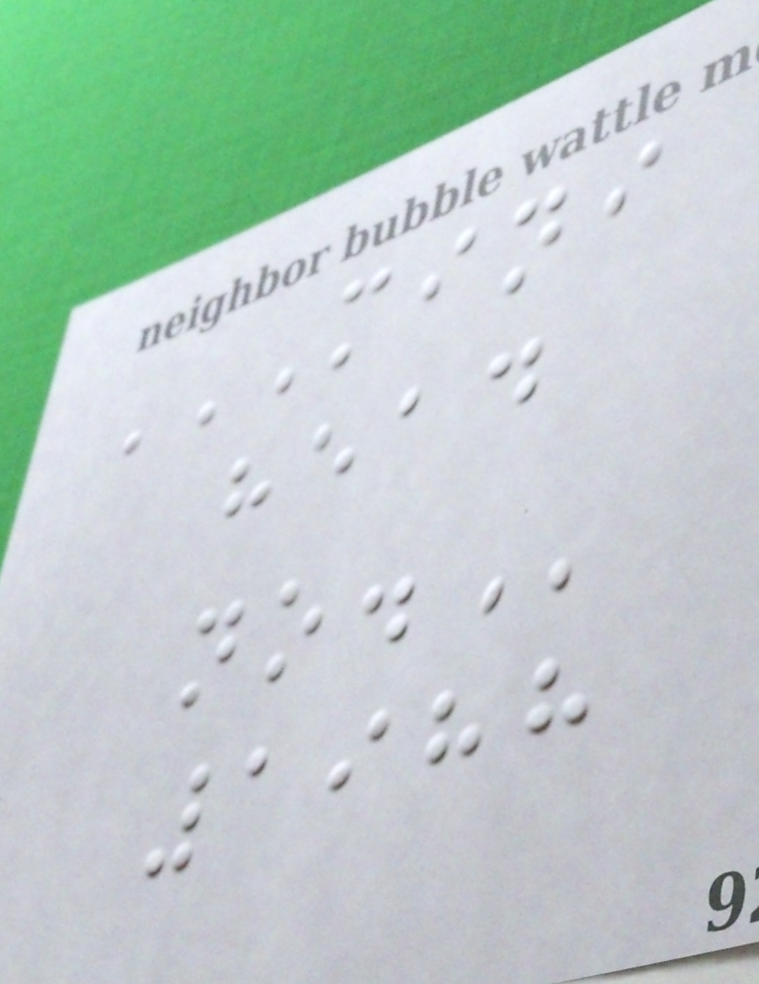MINI
HEAD
NO.
1988
